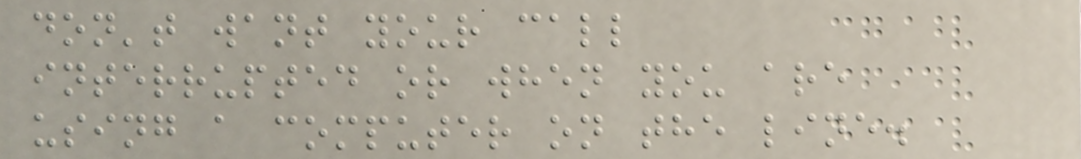don't want your call
interrupted or when you are
using a computer on the line.
